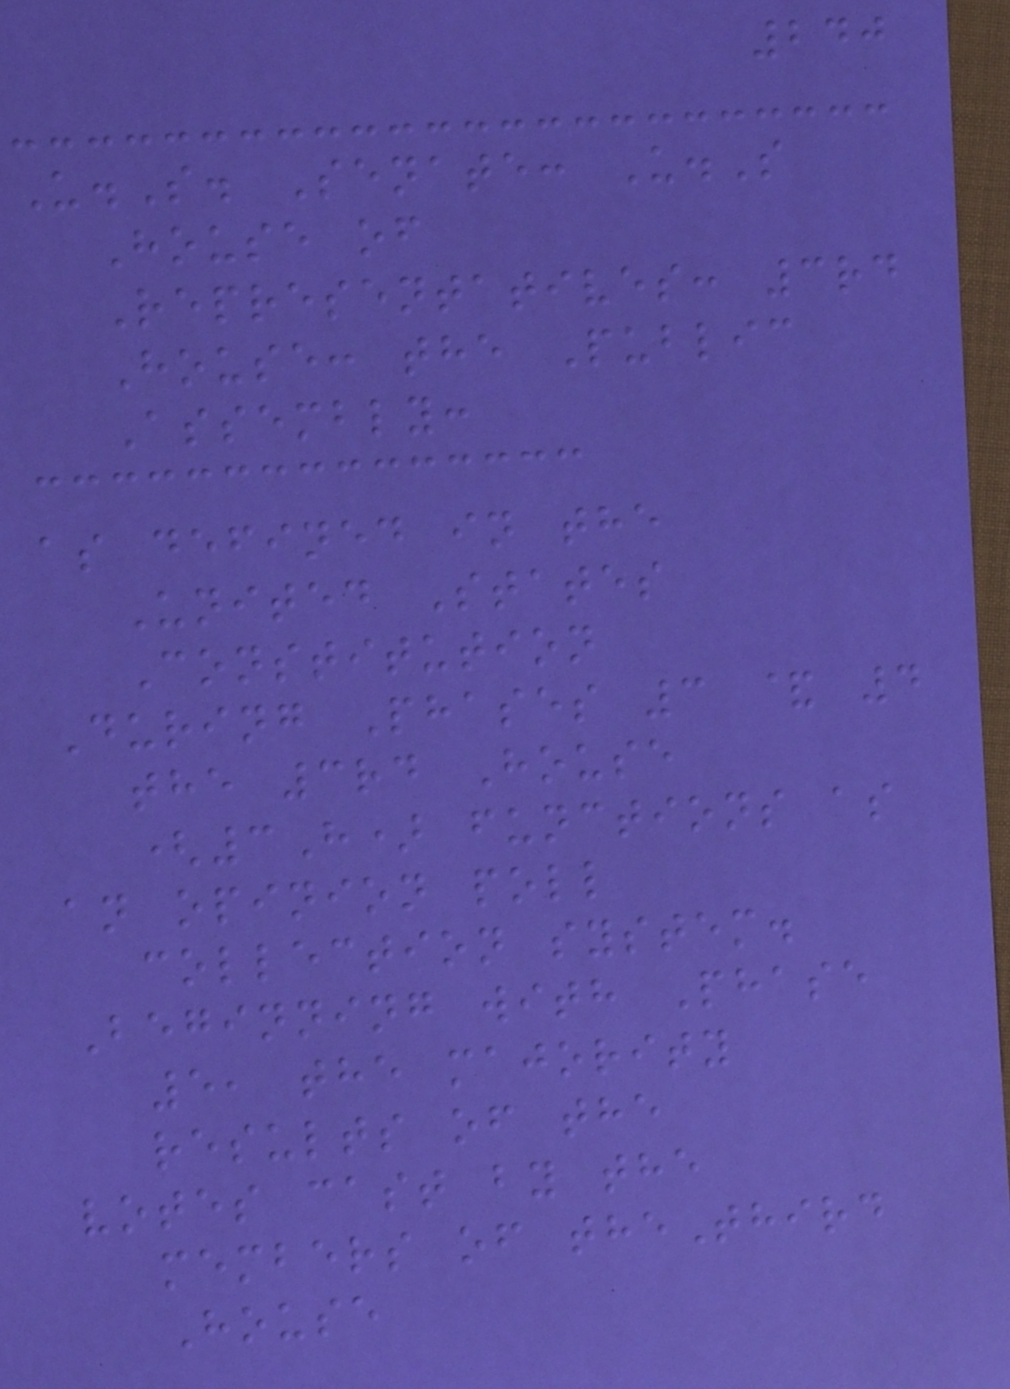240
U.S. Senate: U.S
House of
Representatives: 3rd
House: the Public
Assembly:
as defined in the
United States
Constitution
During Phases 3 & 4
the 3rd House
(3H) functions as
an opinion poll
collection system.
Beginning with Phase
5, the majority
results of the
votes cast by the
members of theThird
House
